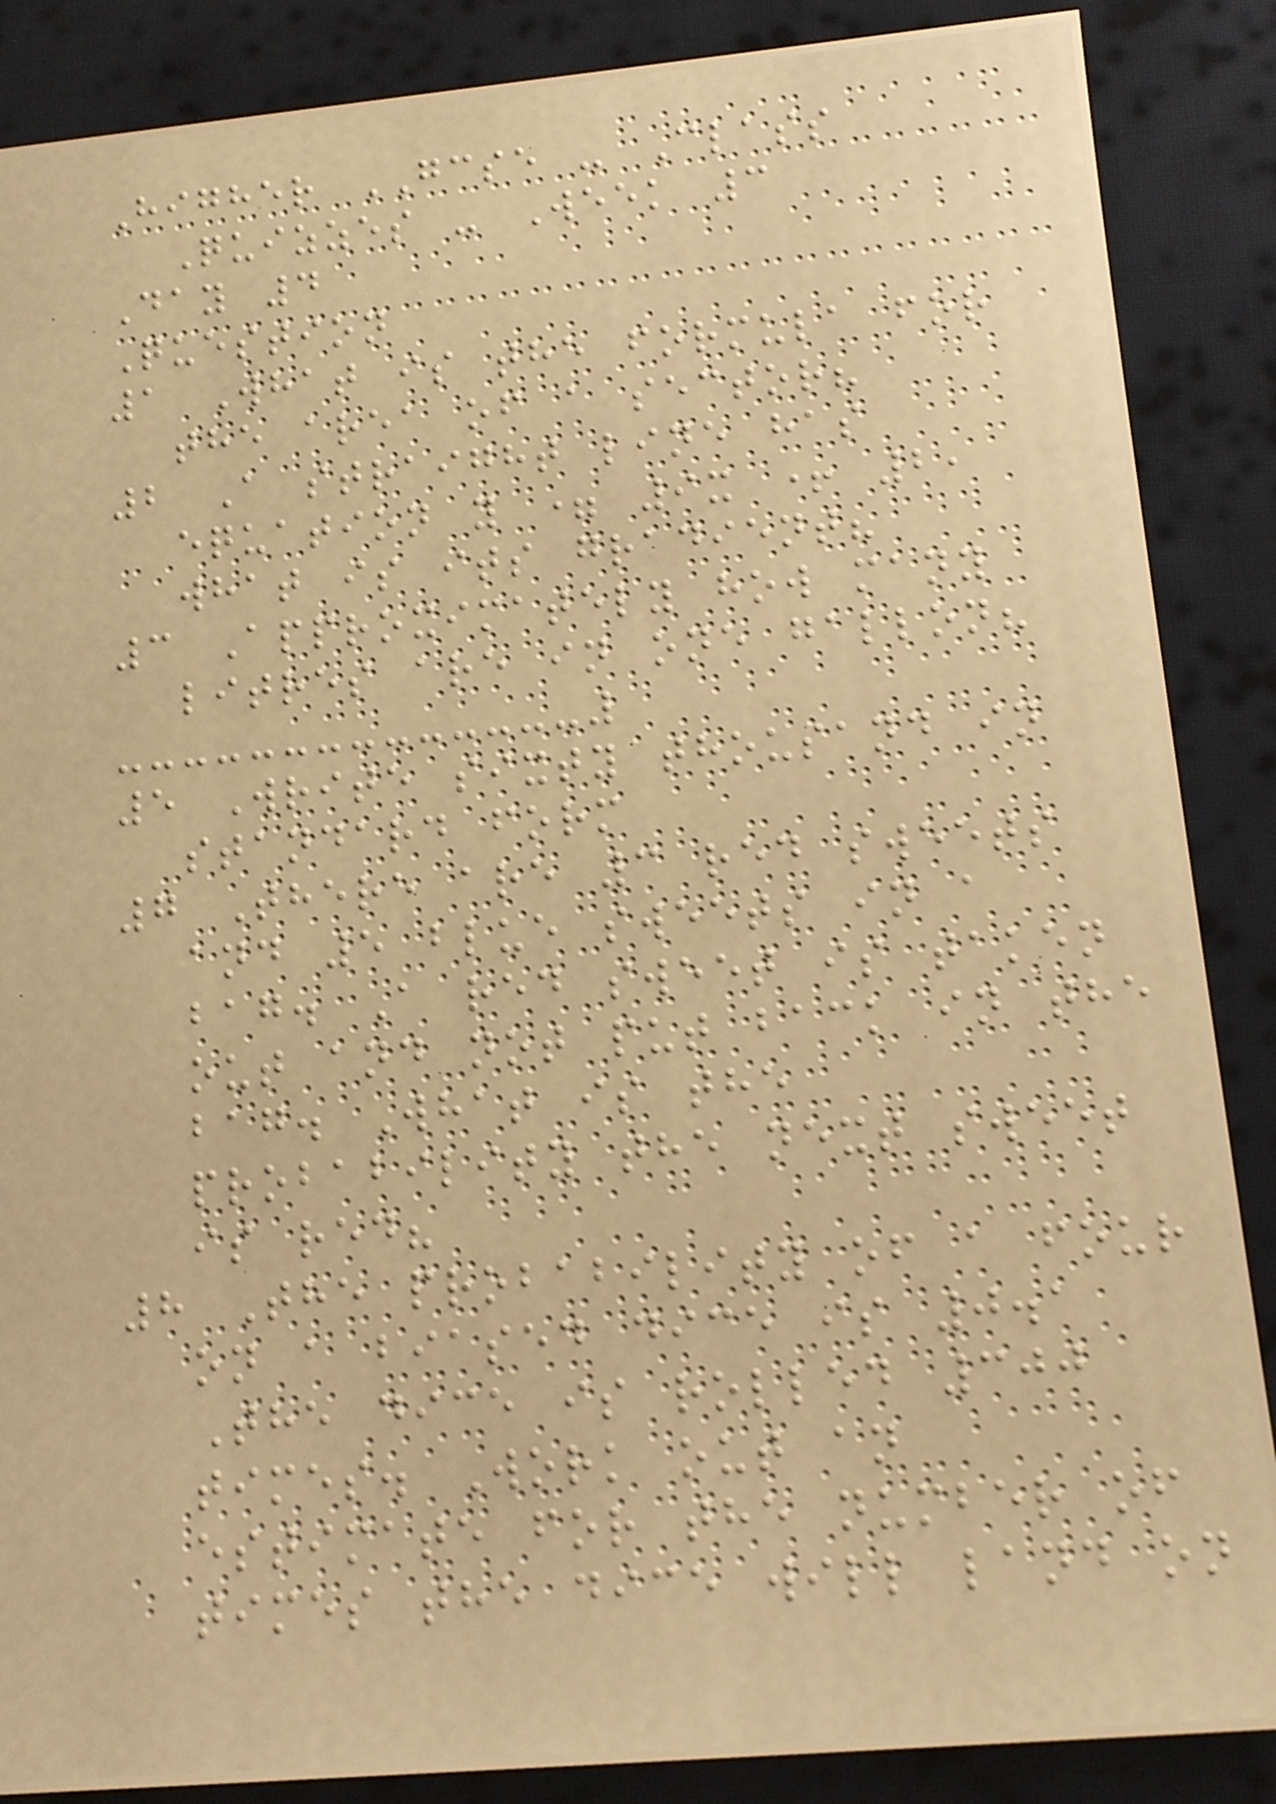Higher GCSE - Class
Quizzes - Week 3
Day 4
Question
1 What is the formula for
the area of a sector?
2 A straight line has
equation y = 9x + 2,
what is its gradient?
3 Approximately how many
litres are in one gallon?
5 Write sixty thousand in
standard form
7 There are 3 red sweets
and 5 blue sweets in a
bag. A red sweet is taken
out and not put back in the
bag. What is the
probability the next sweet
is red?
8 The probability of a four
on a biased dice is 0.1
The dice is rolled 300
times. Work out an
estimate for the number of
times the dice will land on
